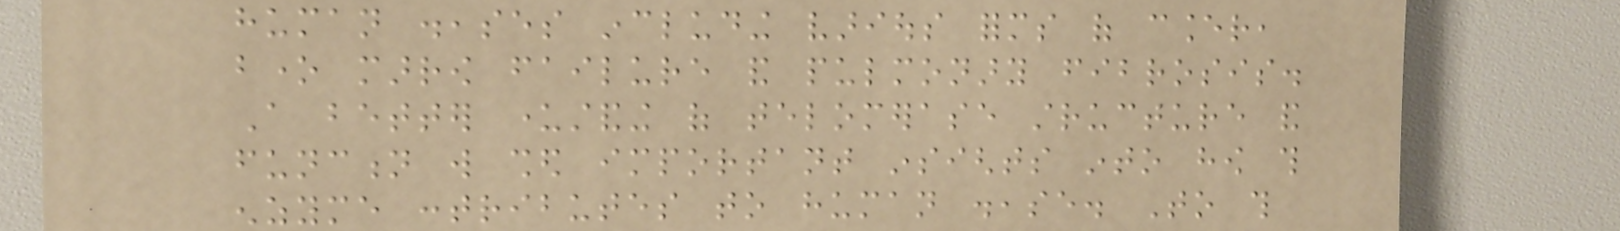human diseases including various forms of cancer,
bone marrow failure and pulmonary fibrosis.
A better understanding of telomerase structure and
function will shed important insights into how this
enzyme contributes to human disease. To this
